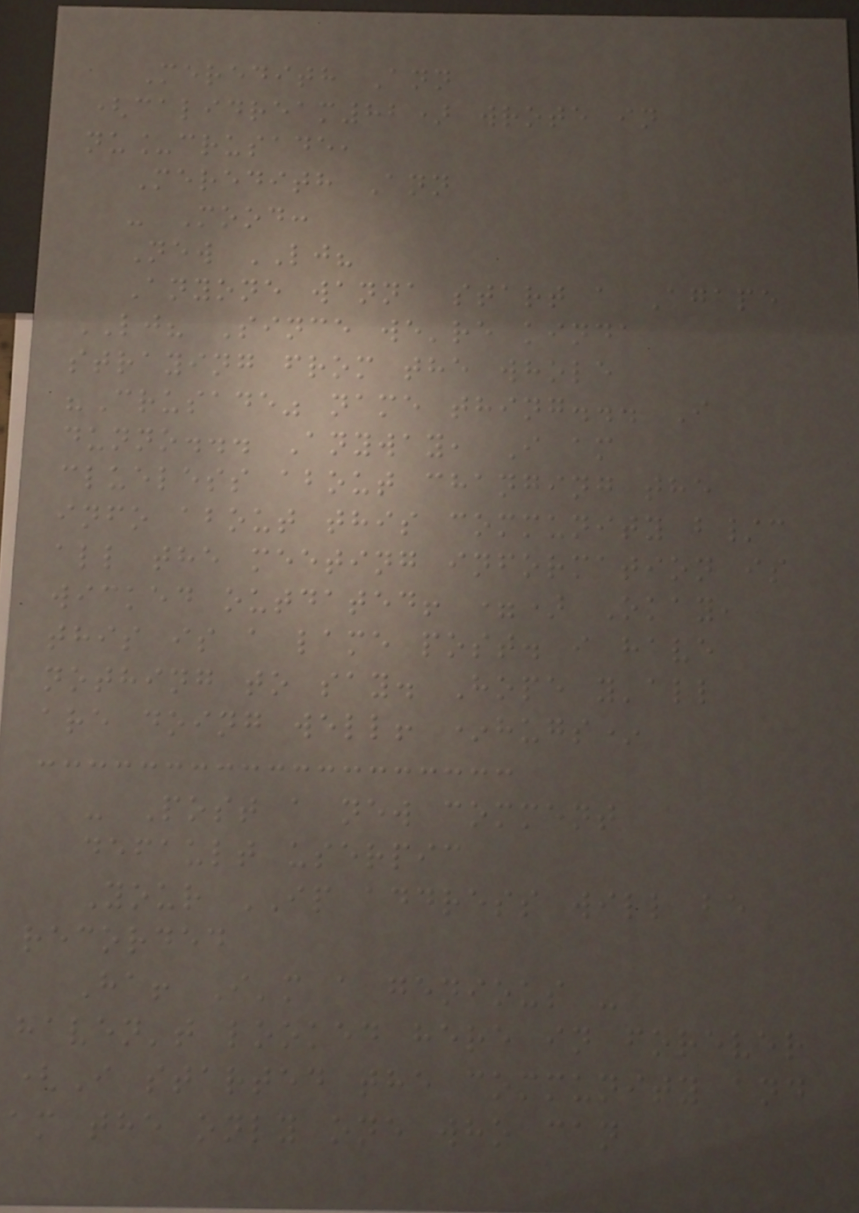Meredith Ann
(calidream82) wrote in
nu_crusade,
Meredith Ann
- Mood:
New LJ?
Anyone wanna start a Agape
LJ? Since we're kinda
straying from the whole
"Crusade" name thing... I
dunno... Anyway, I am
clueless about changing the
info about this community b/c
all the meeting information is
wicked outdated! =) Okay,
this is a lame post. i have
nothing to say. Hope y'all
are doing well! *hugs*
- Post a new comment
default userpic
Your IP address will be
recorded
Ha! I'm a genious -
haven't looked here in forever
(I started the community and
am the only one who can
